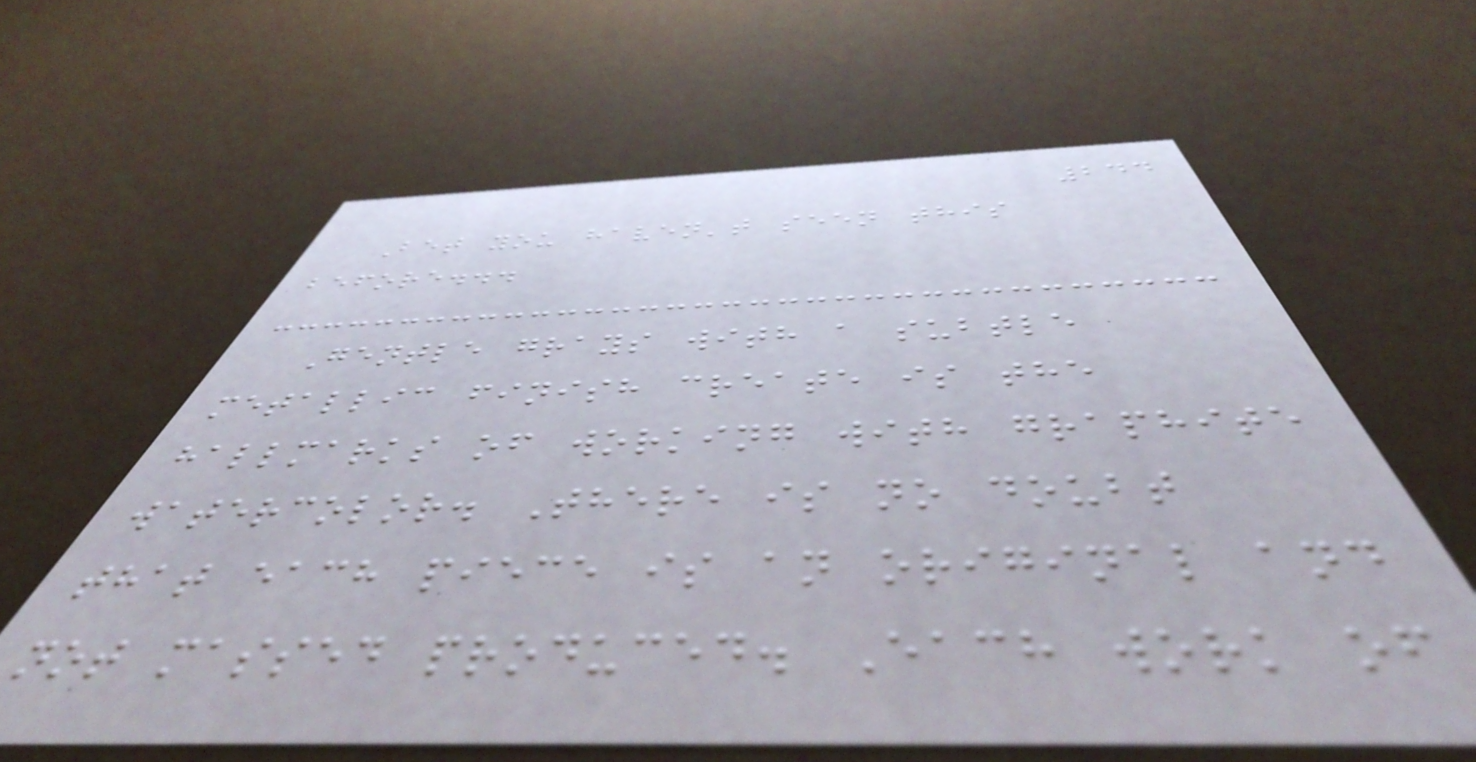244
Bet you haven't seen this
before...
Gentle grays with a subtle
metallic finish create is the
hallmarks of working with graphite
watercolor. There is no doubt
that each piece is an original and
not massed produced. Each work of
